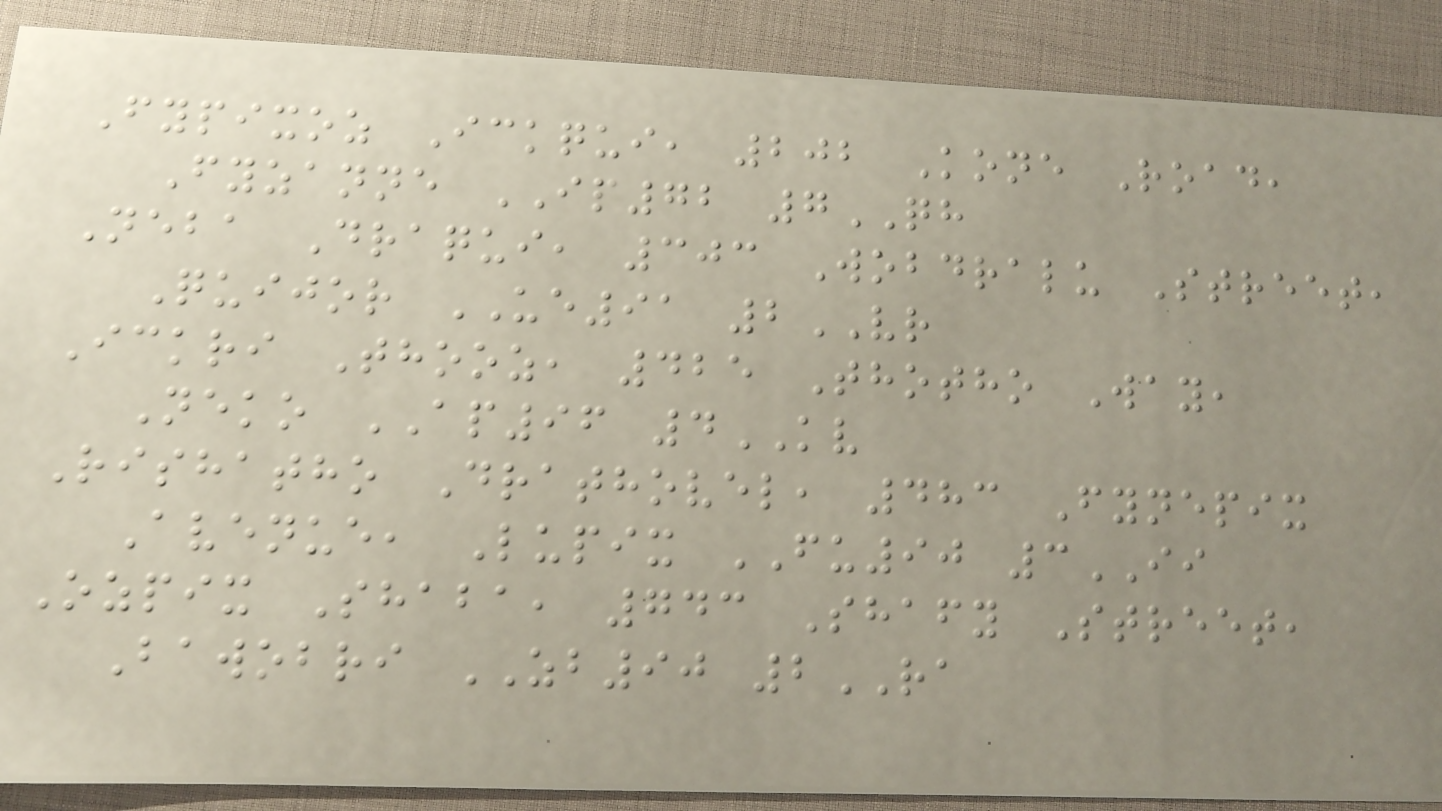Fypixoz Ickqui, 202 Kone Road,
Fyzanne IP72 7QH
Neba Draqui, 303 Wobdralu Street,
Quijor UE91 2VR
Ickri Thooz, 425 Thotho Way,
Neko AP96 4KV
Rishatho Drathovel, 483 Fynepix
Avenue, Lupix FU90 3II
Ozpix Shaba, 743 Shafy Street,
Bawobri ZB90 2RA
